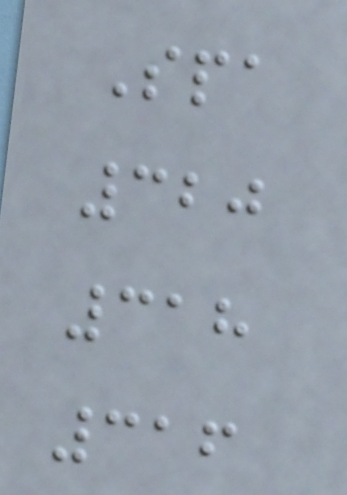Spa
320
318
316
